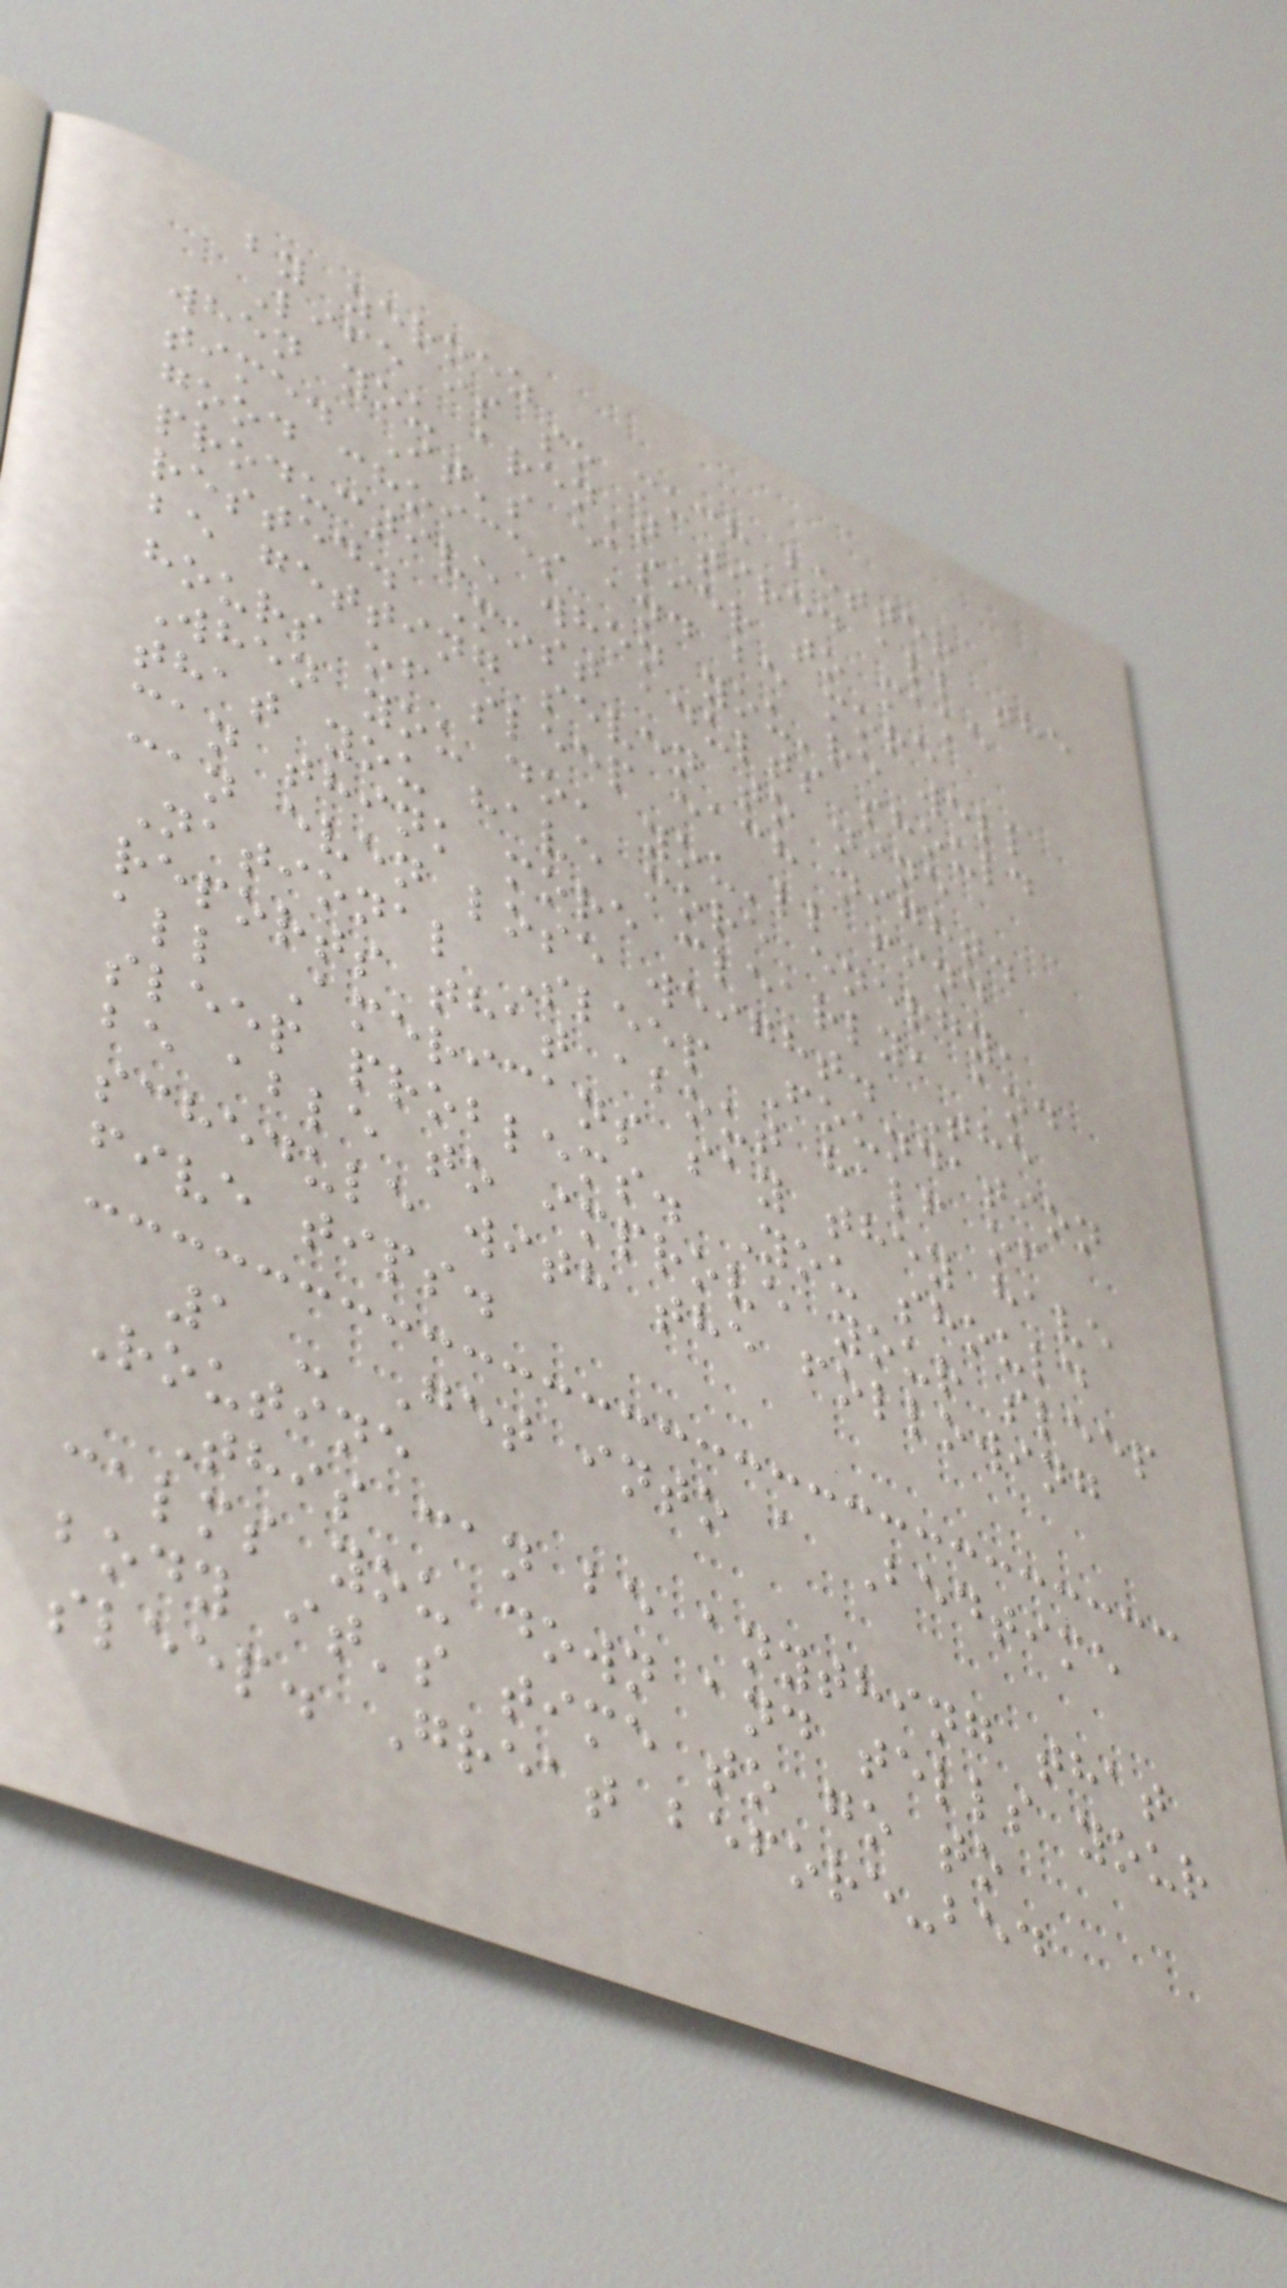by zeroez
Life is so much better
when you aren't tired all the
time. It's easier to make
good choices and be more
productive when you're well
rested. Most adults should
be getting seven to nine
hours of sleep each night.
When you do, you'll find
that you have more energy,
can think more clearly, and
can even lose weight. The
National Sleep Foundation
reports that about half of
all Americans say they have
sleep problems. You should
be able to improve your sleep
schedule with the following
five tips.
1 - Get into a Bedtime
Routine
This can be anything that
calms you down and tells your
body it's time to go to
sleep. Great before-bed
